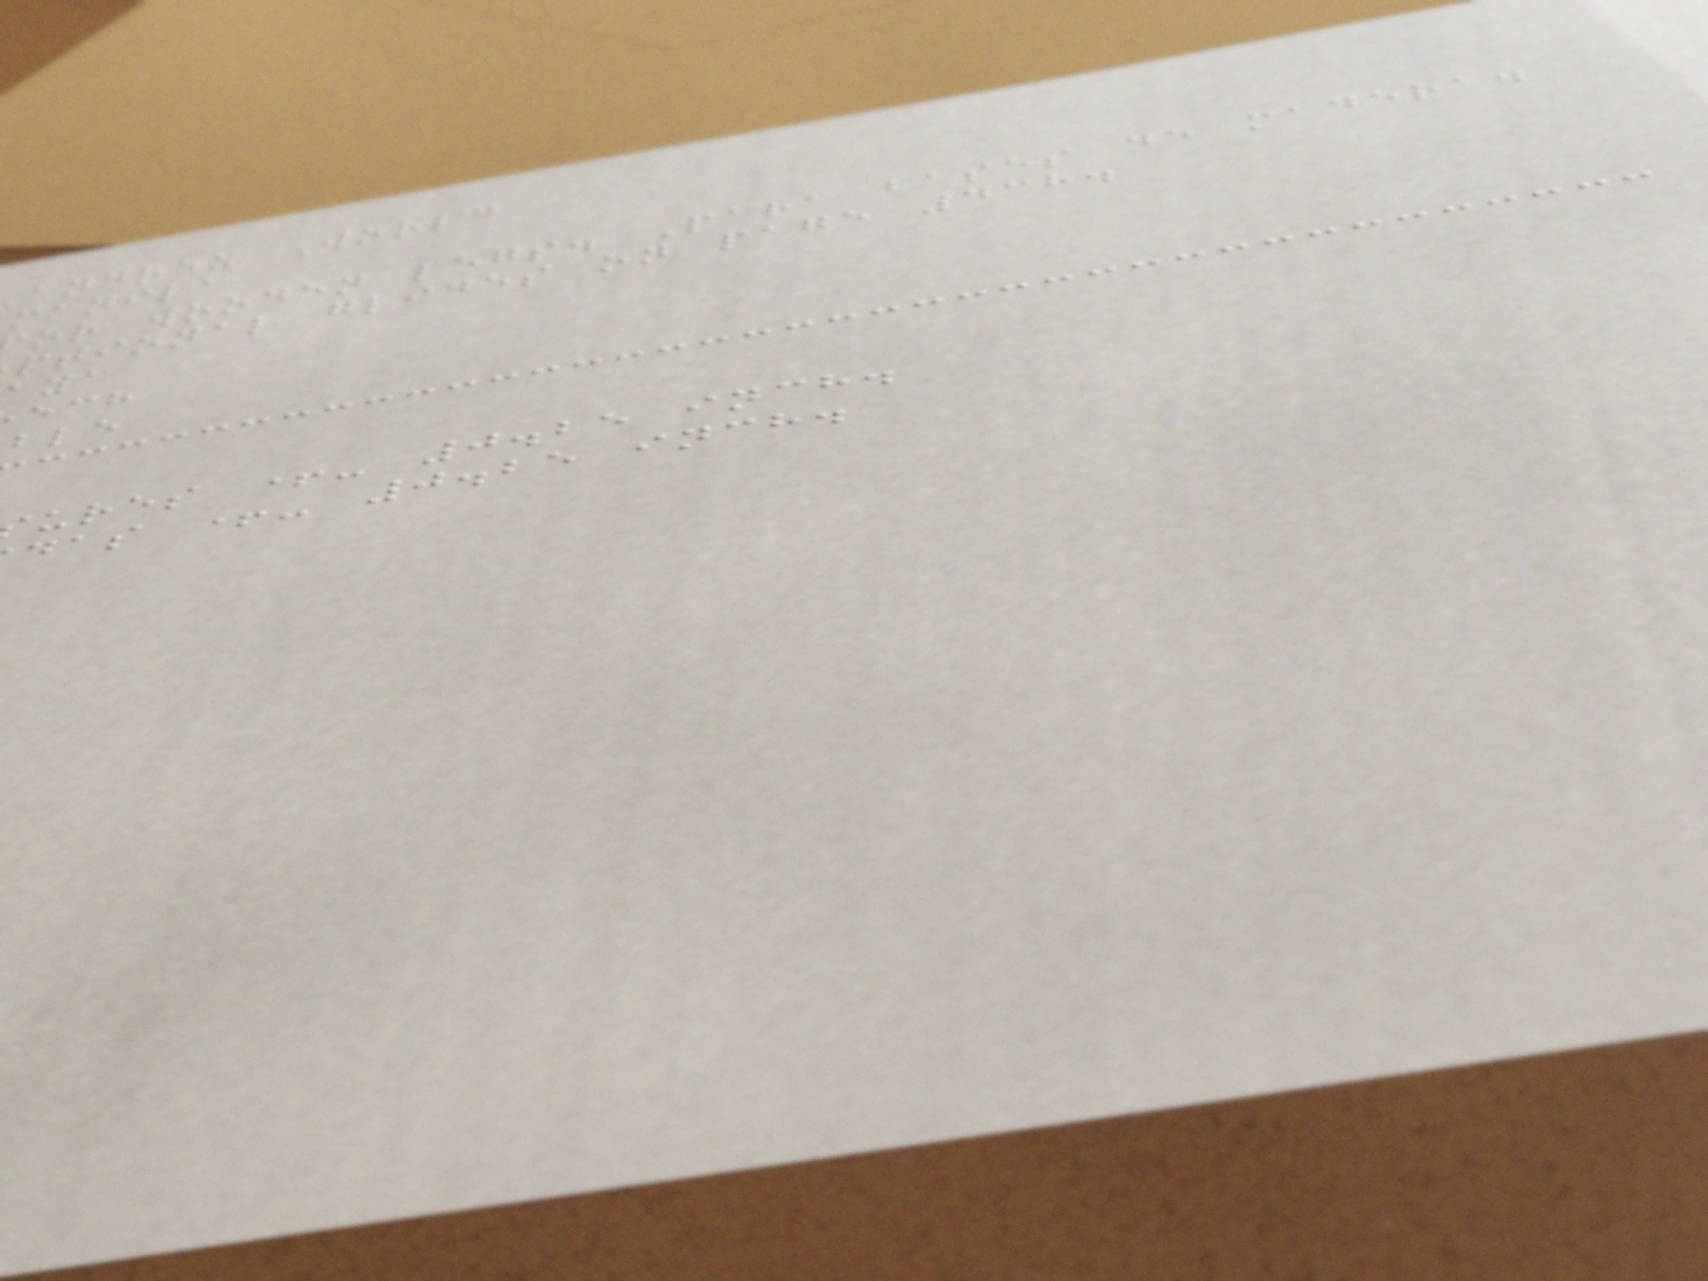andreu World
manila
or wooden legs. Para bases de madera.
ptional glides on page 438.
ures +- 0.25 inch.
das +- 0.25 inch.
